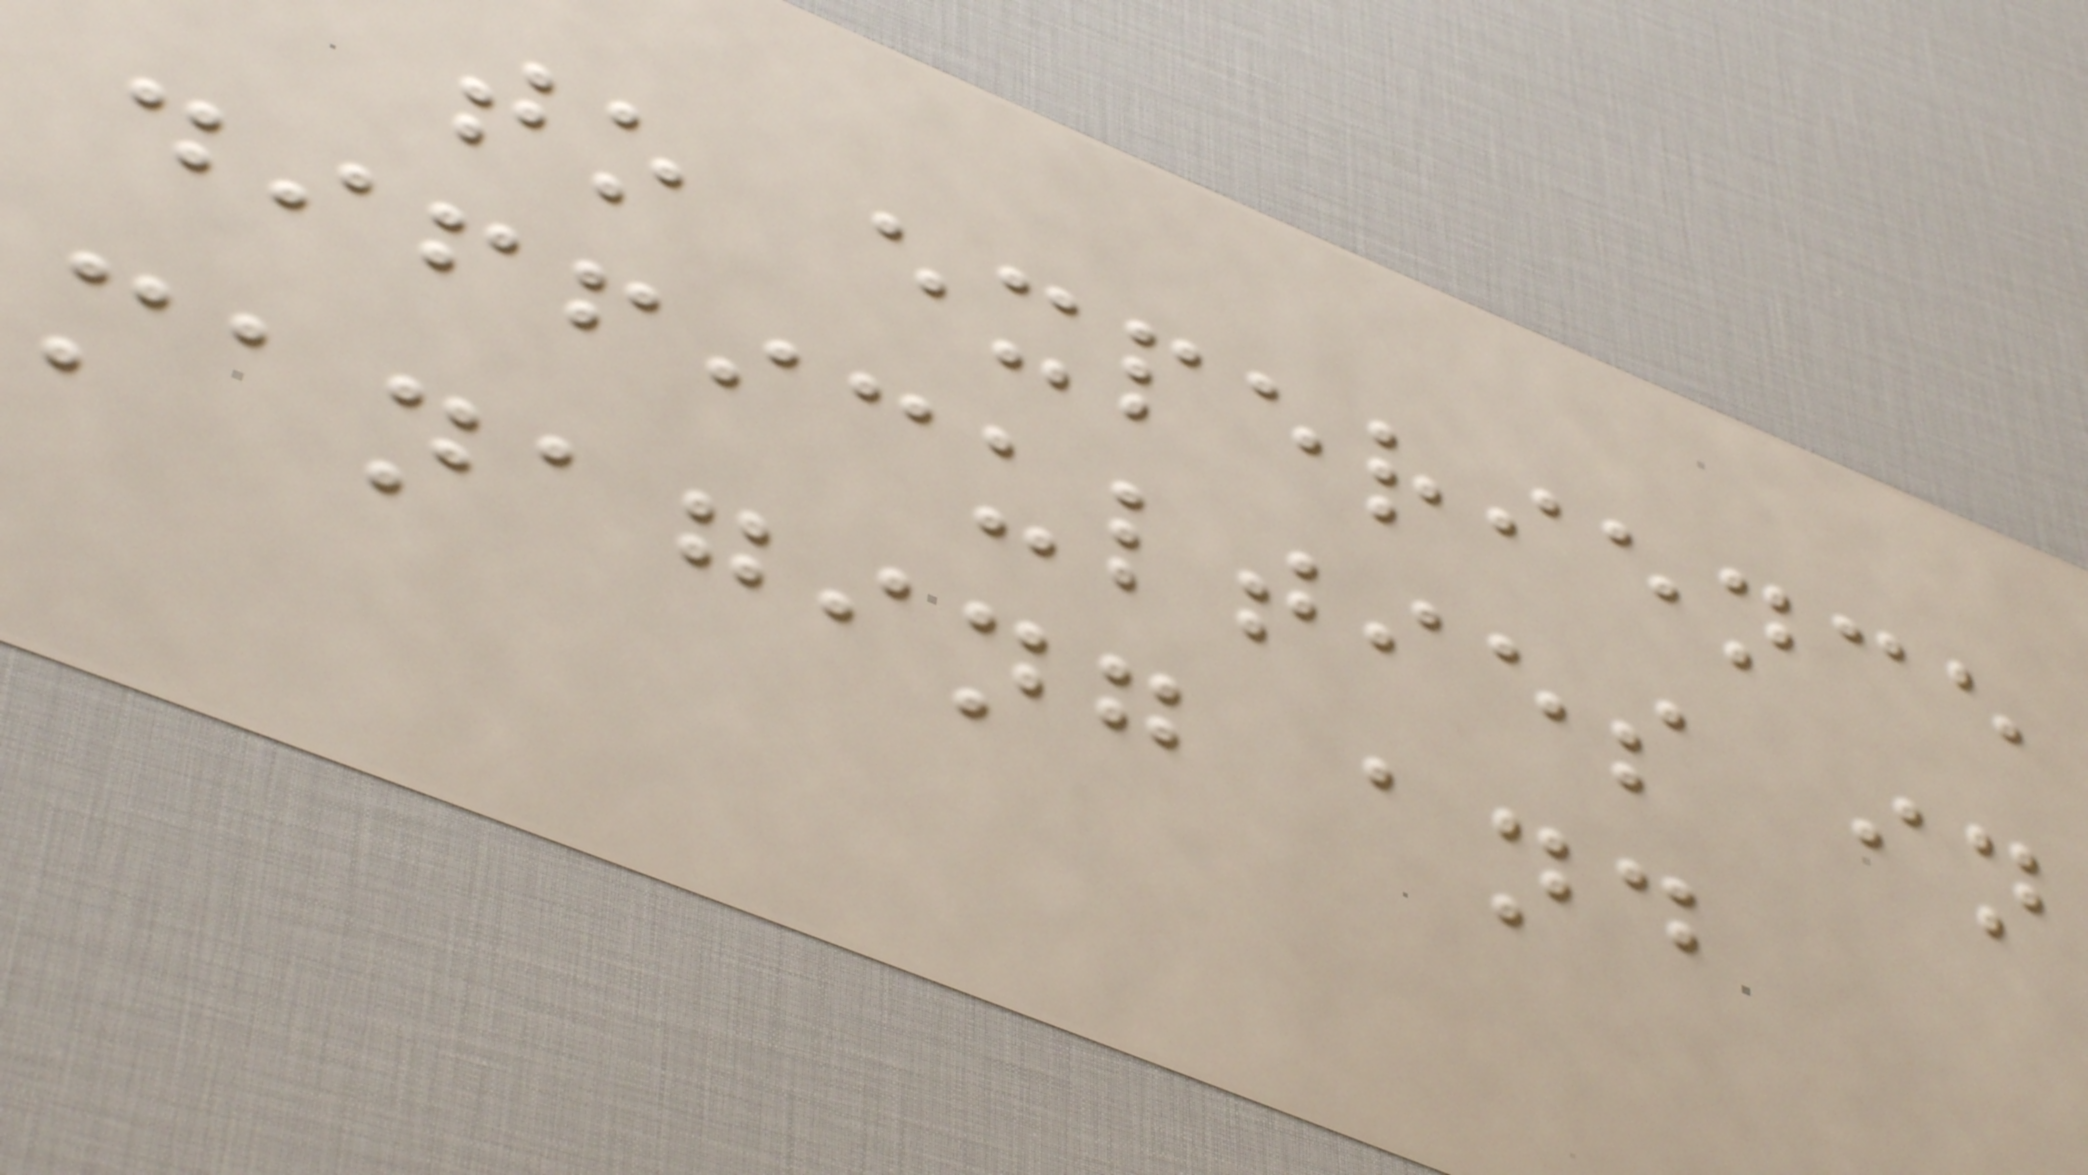to experience
difficulties in
managing and
